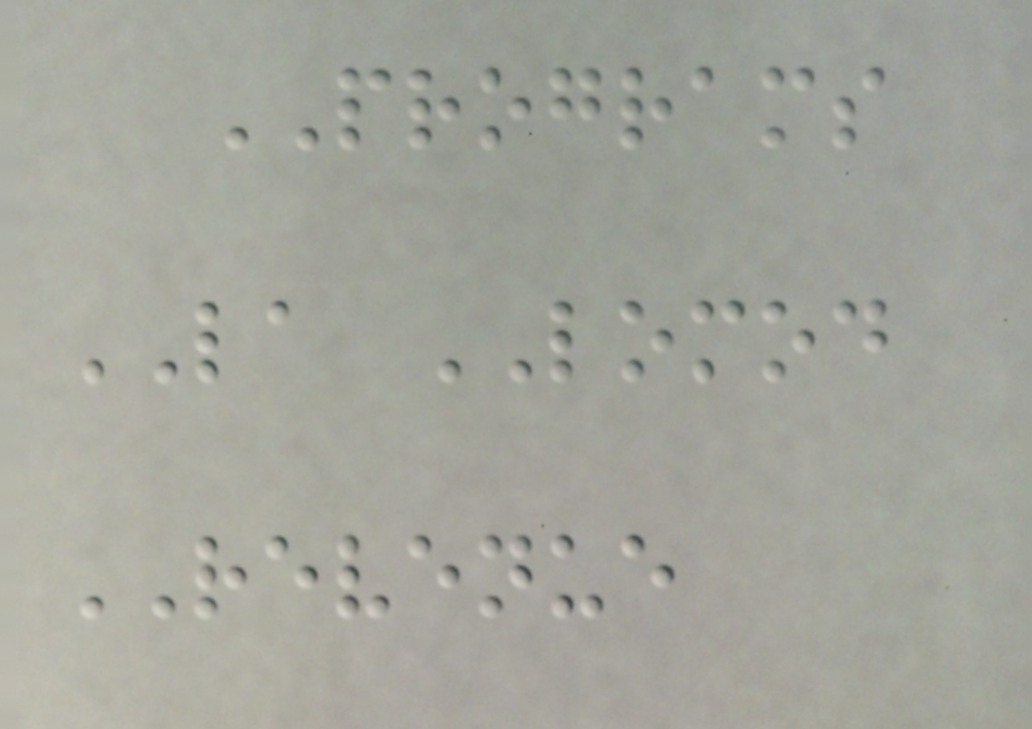PROGRAMS
LA LOMOD
REVENUE
